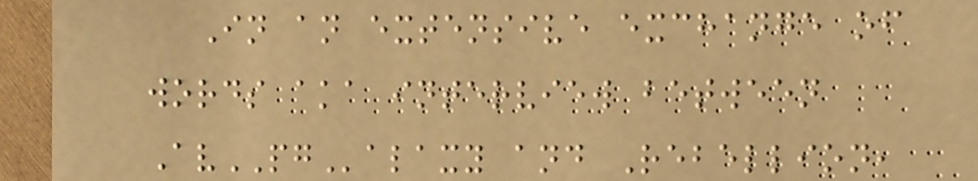In an extensive exchange of
words aka interview between
AvPGalaxy and Rebellion,
